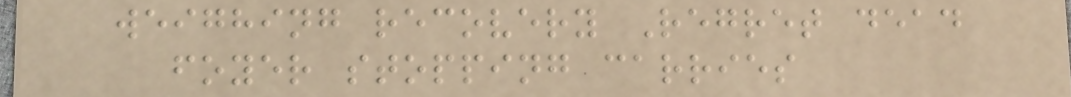weighing recovery Regret dead
foyer stopping carries
